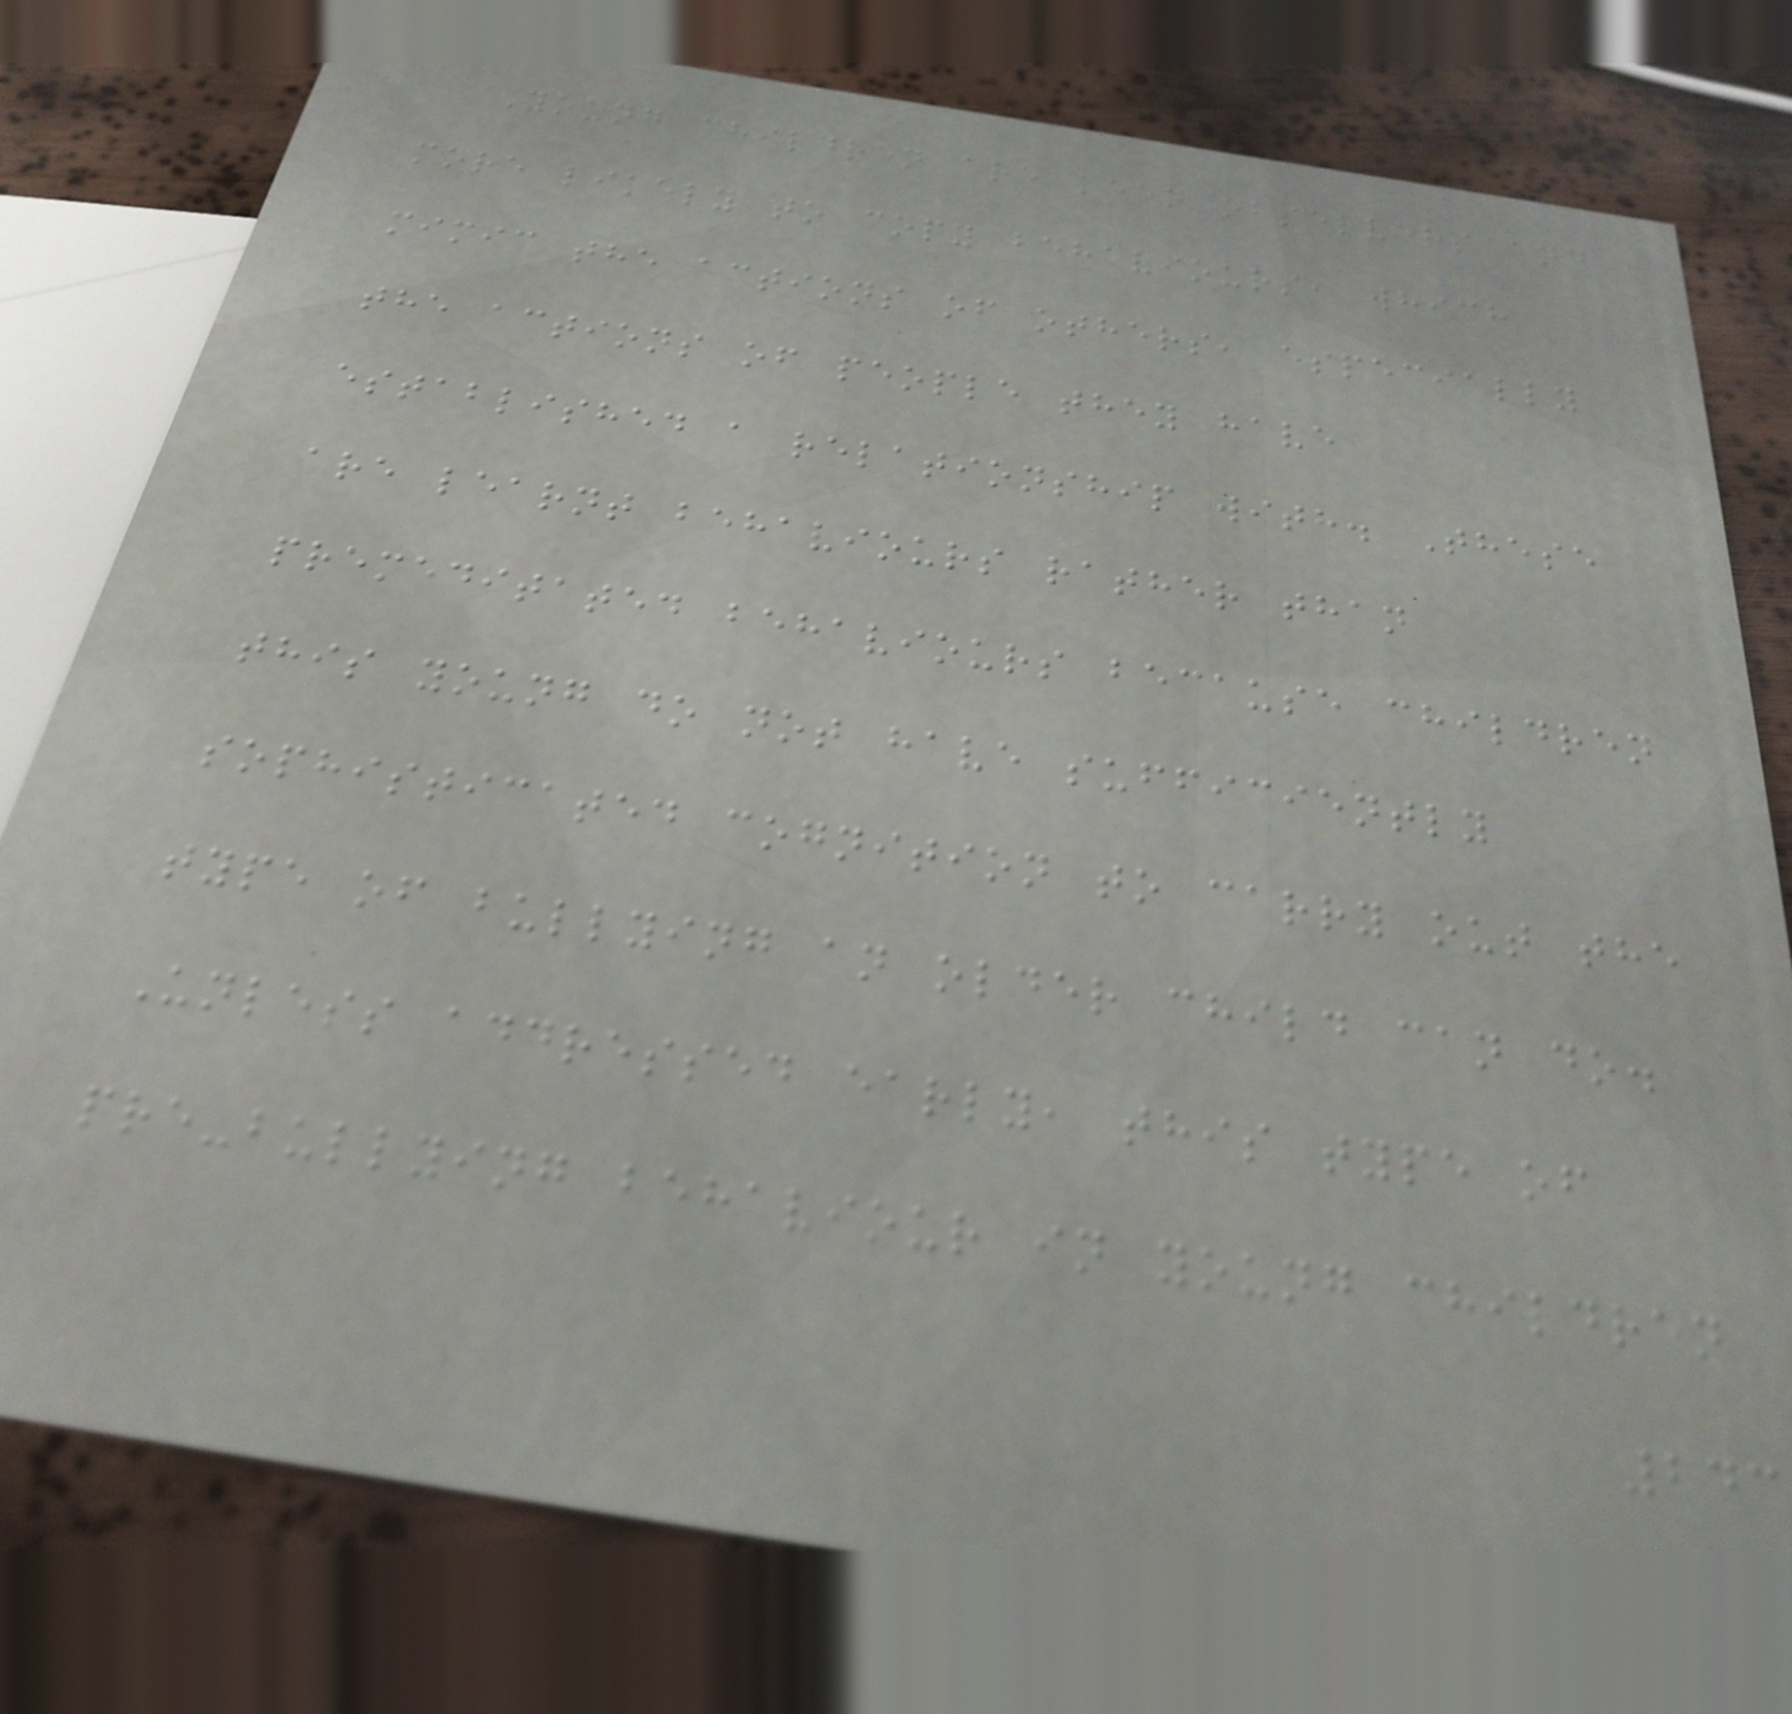Young children are keen observers and
more likely to copy behaviours, which
mimic the actions of others, especially
the actions of people they have
established a relationship with. These
are learnt behaviours rather than
premeditated behaviours because children
this young do not have sufficiently
sophisticated cognition to carry out the
type of bullying an older child can do.
Unless addressed early, this type of
pre-bullying behaviour in young children
243
